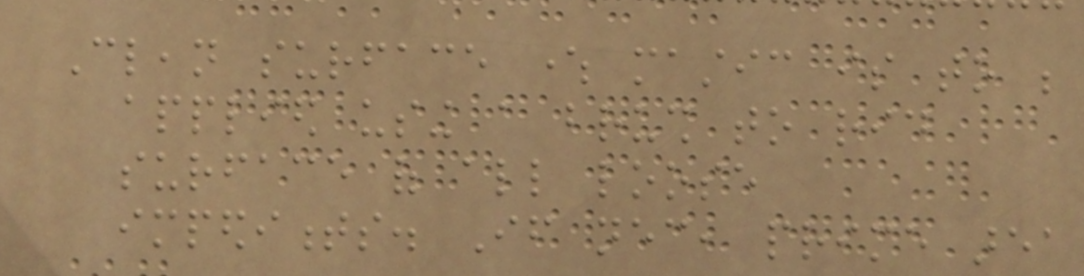Clean surface where mastic is to be
applied using a brush to rid
surface of all loose
impediments. If necessary, prime area
